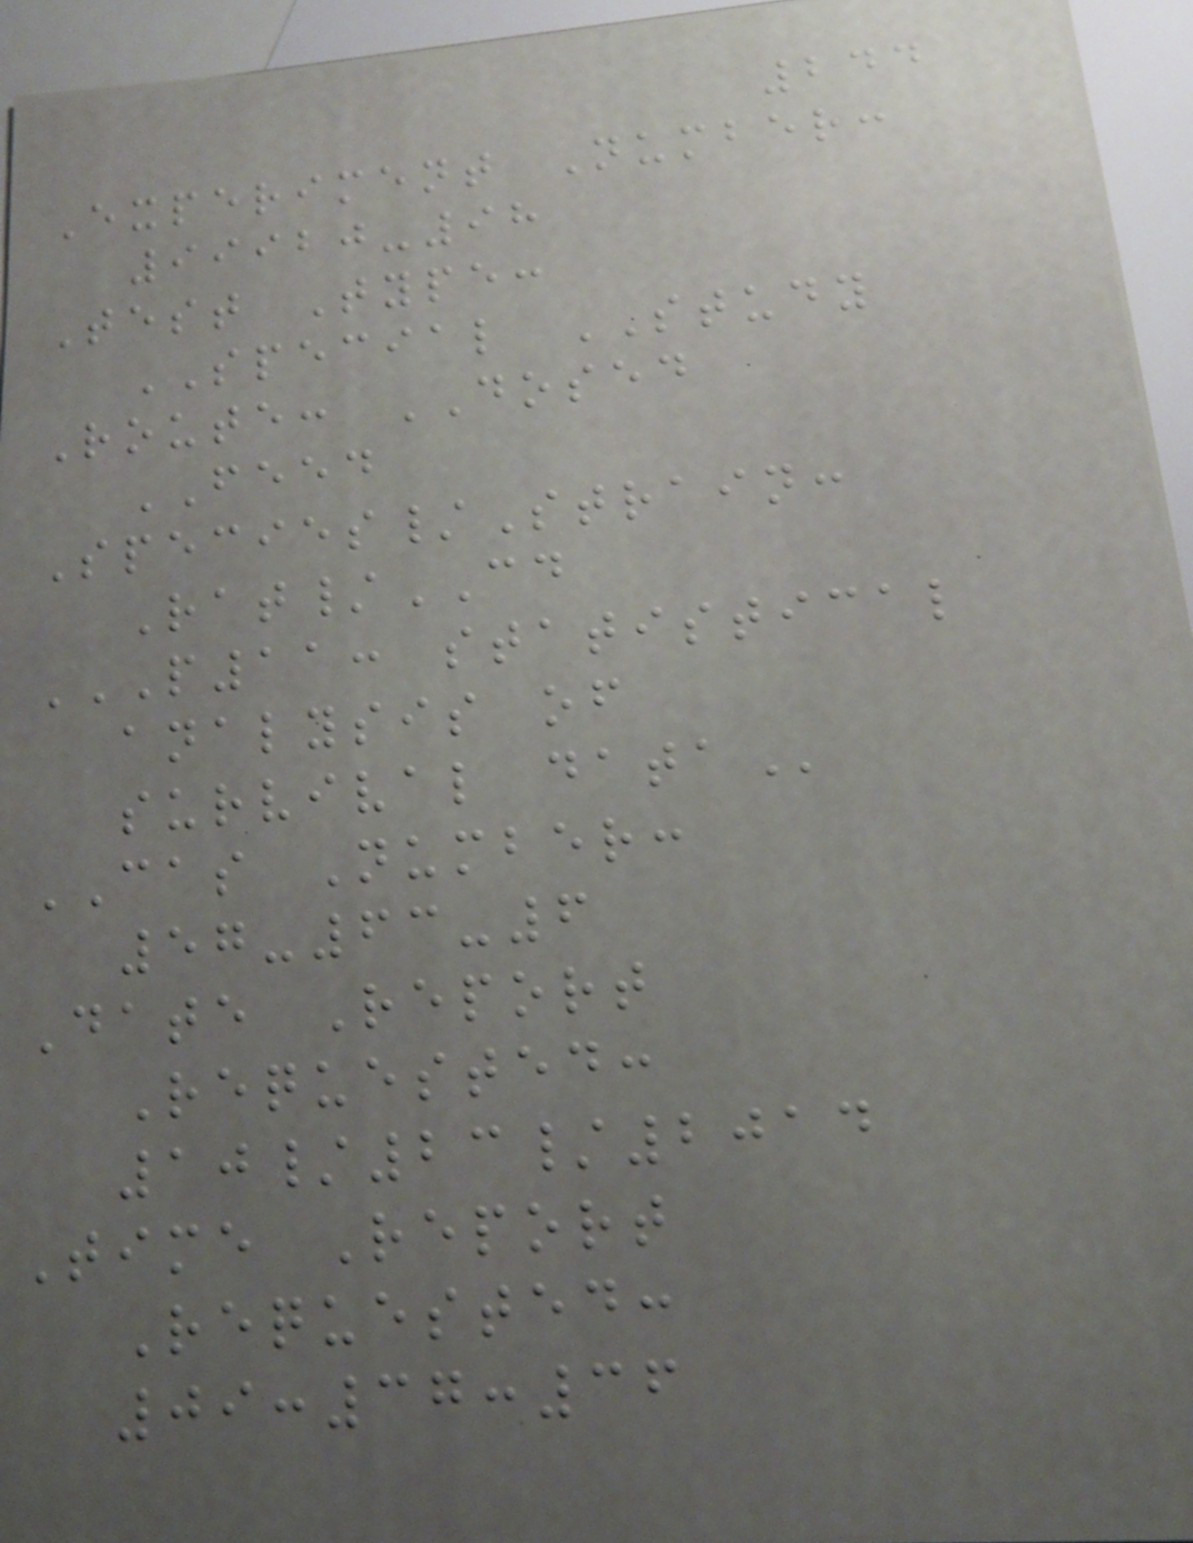244
Experiment Number:
99920-98
Test Type:
SPECIAL STUDY
Route: DOSED
FEED
Species/Strain:
Rat/CD
P11: STATISTICAL
ANALYSIS OF
SURVIVAL DATA
CAS Number:
57-63-6
Date Report
Requested:
10/23/2014
Time Report
Requested:
09:37:36
